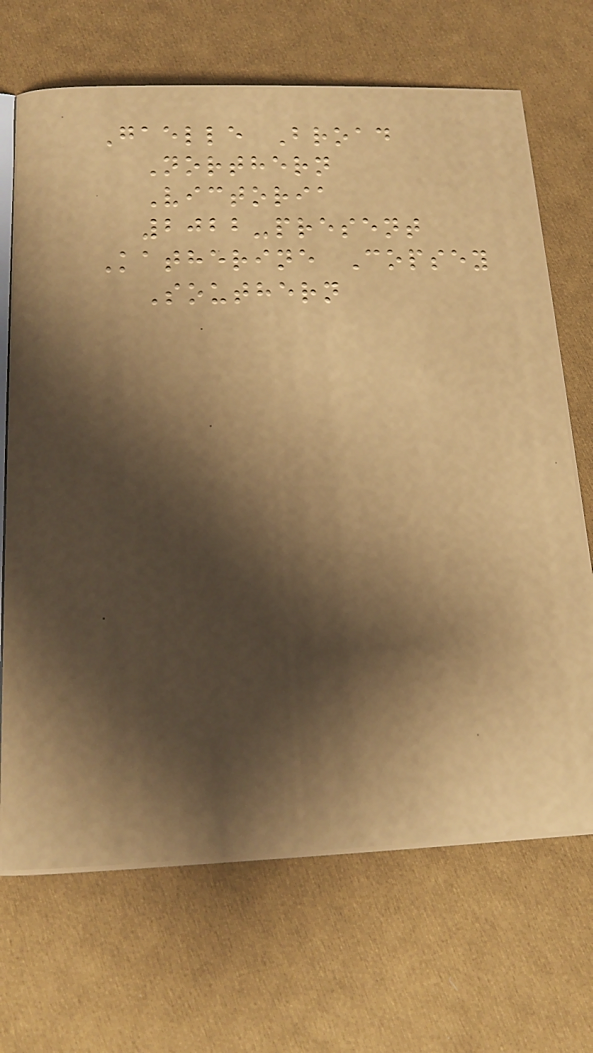Gaelle Broad
Northern
Victoria
2022-present
Katherine Copsey
Southern
